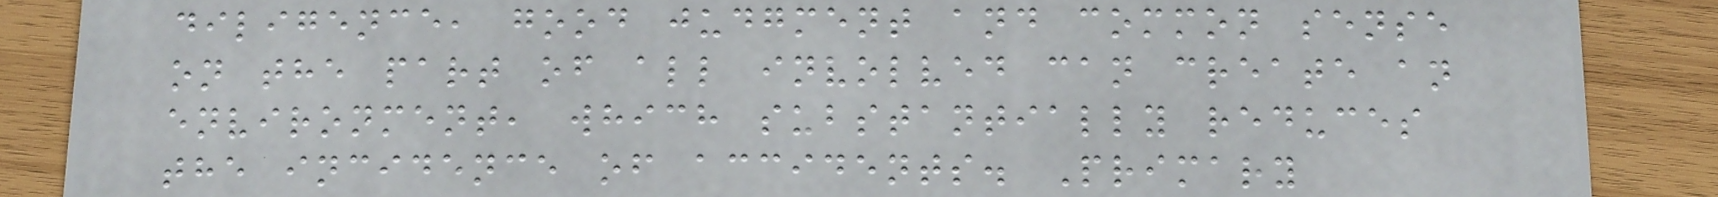diligence, good judgment and common sense
on the part of all involved can create an
environment, which substantially reduces
the incidence of accidents. Primary
